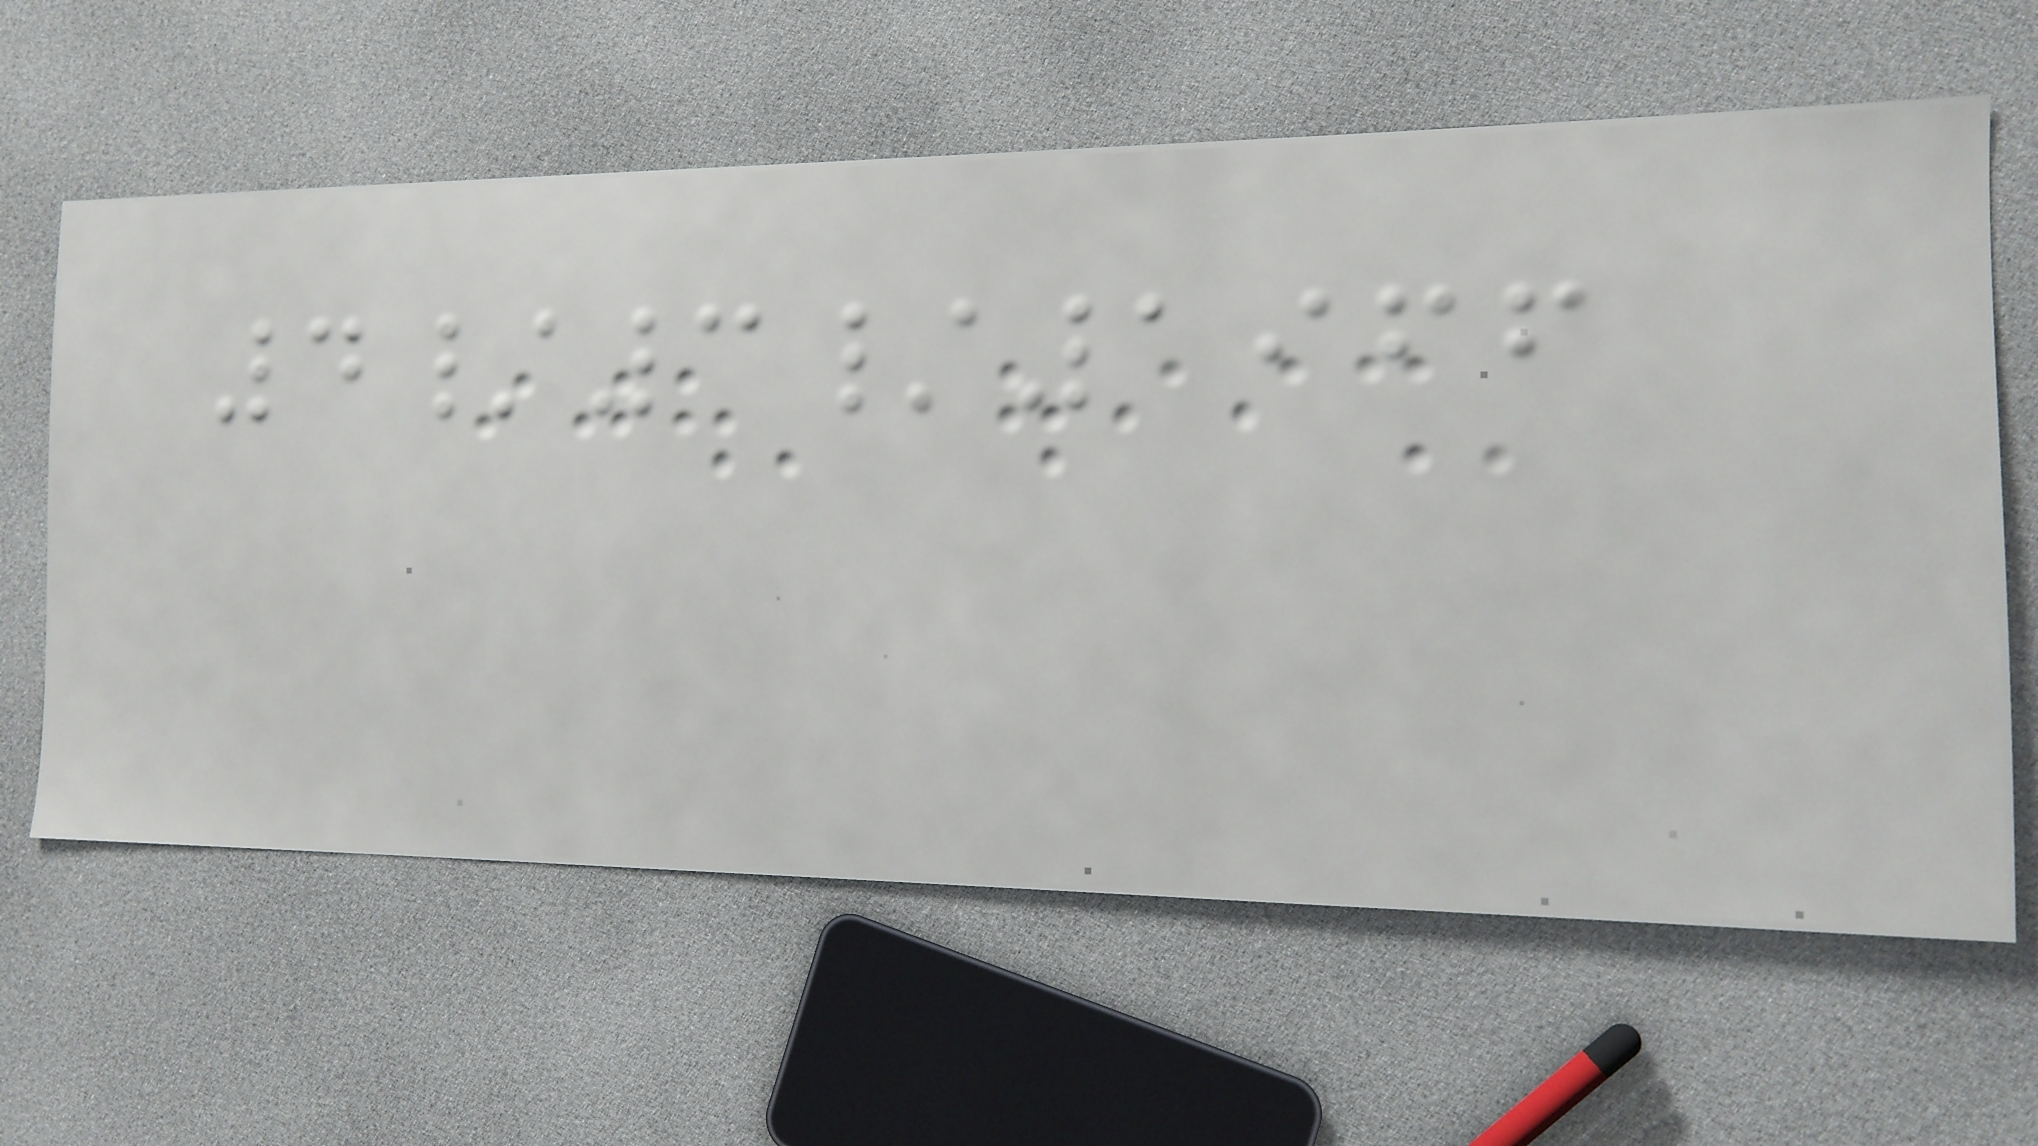4/3/1966
